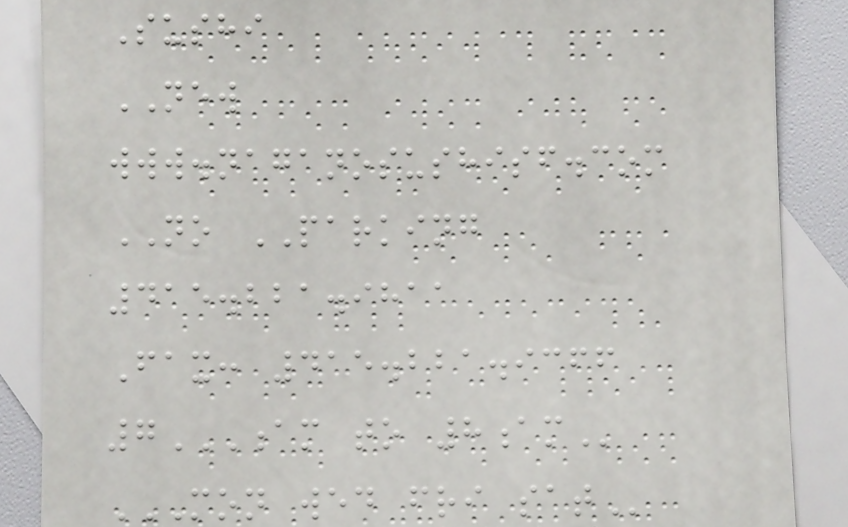Sushi
NEW
www.naganosushisf.com
NO PARKING
415.221.9811
Fax: 415.221.9366
7AM TO 8AM
MON WED FRI SAT
